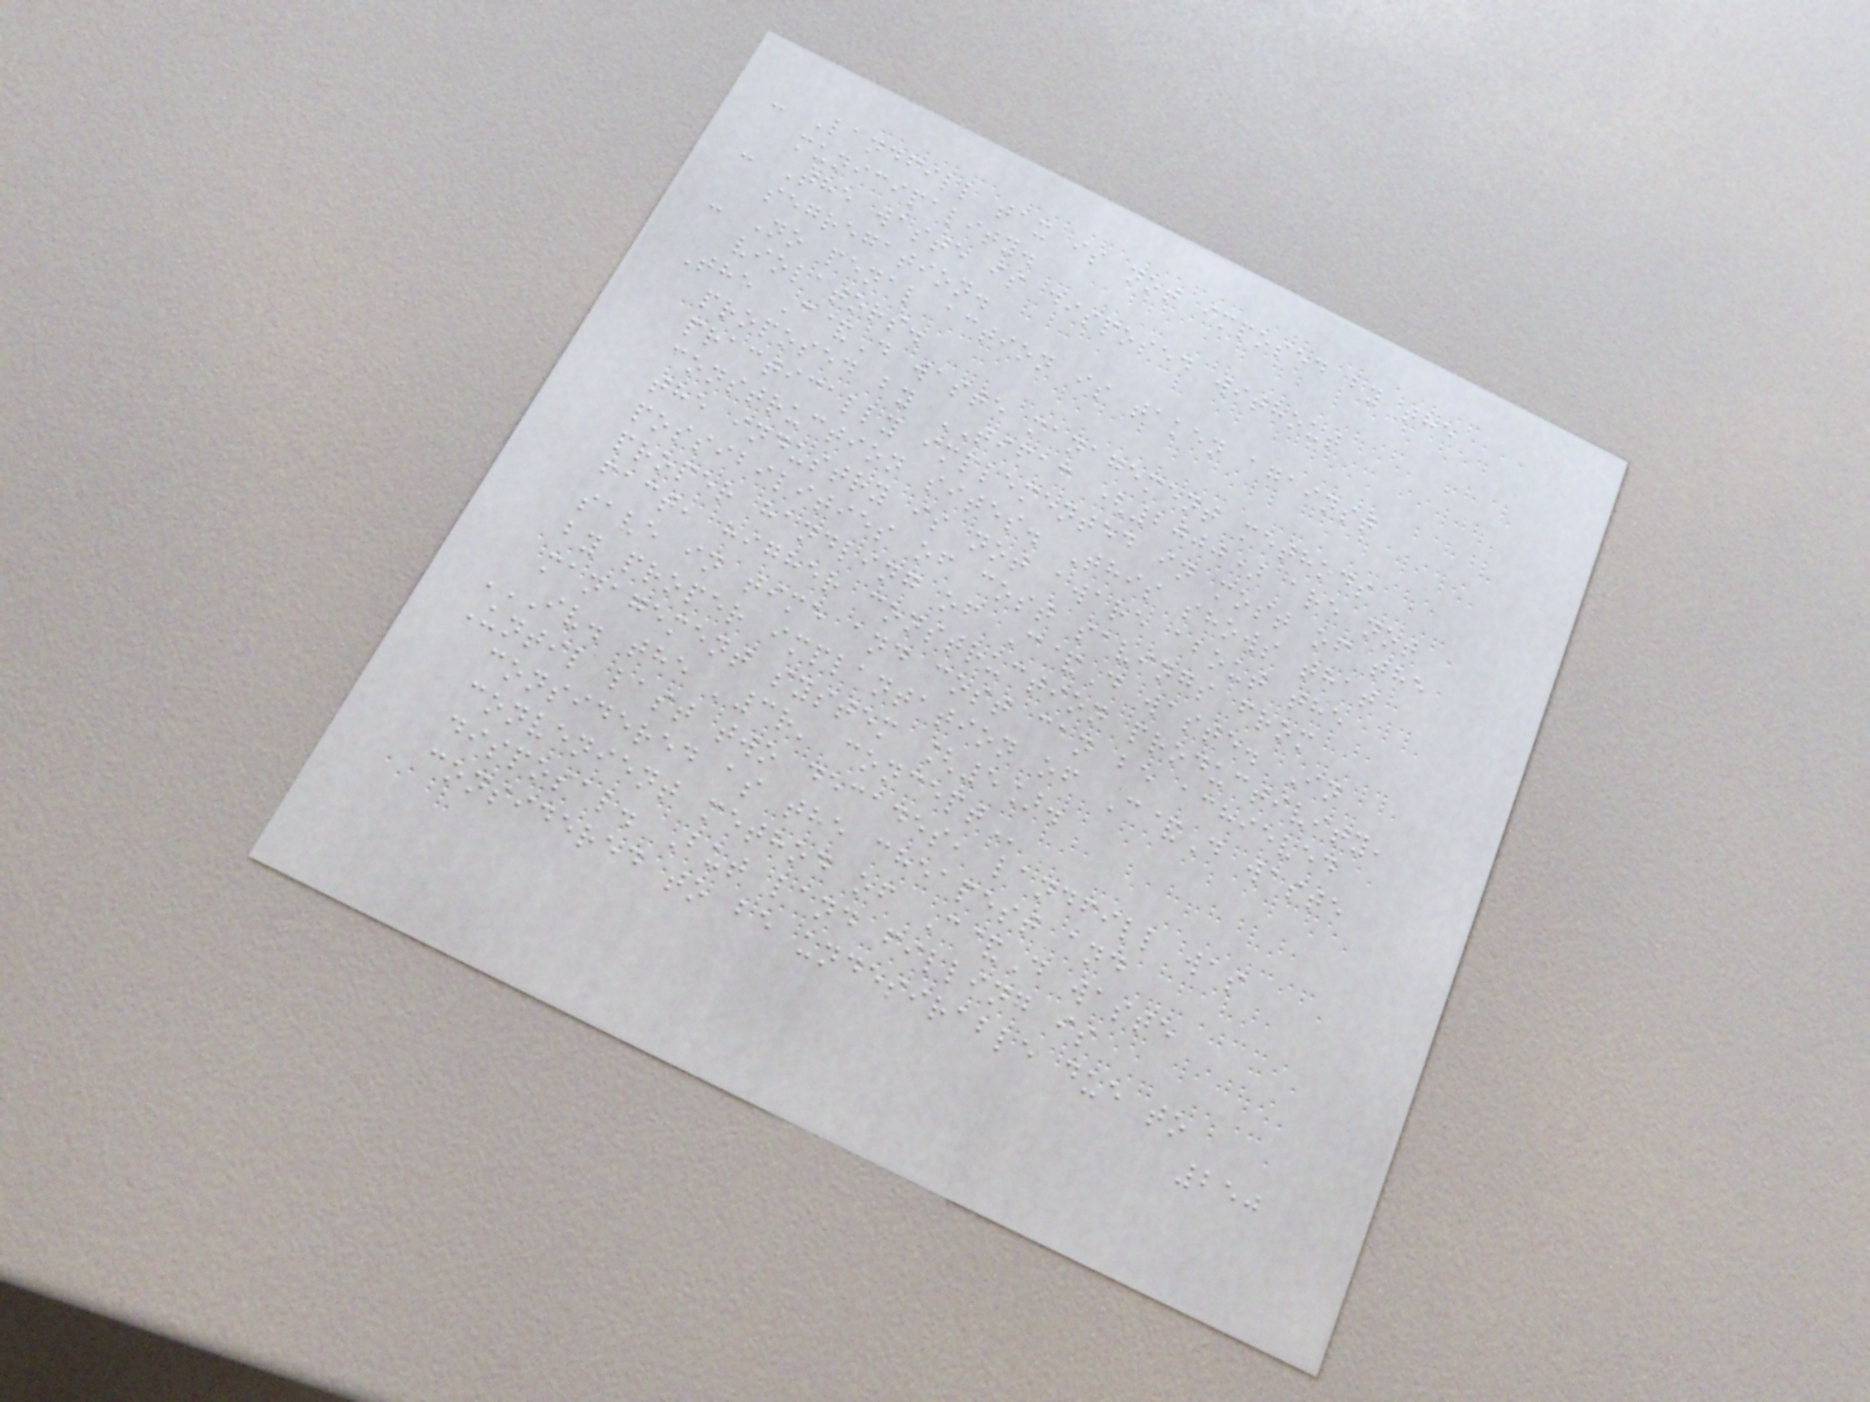- Landfill tax is not imposed by the
municipality.
- The waste is disposed without
segregation.
- No penal action is taken against
violators.
The C&D waste management methods
proposed by TIFAC (2000) are not
practically implemented in most of the
construction sites. This shows that
the industry is not aware about the
possibilities of cost savings from
proper handling of C&D waste. In
fact, higher construction productivity,
save in time and cost can be achieved
by proper implantation of C&D waste
management system [5].
IV. THE '3R' CONCEPT
Until last two decades, landfill was
considered as the cheapest and
convenient method of C&D waste
disposal. But land filling is
considered to be undesirable due to
250
